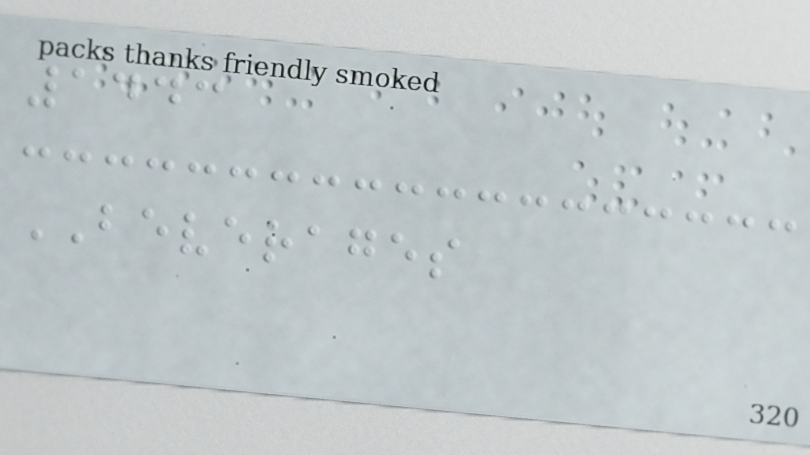1443
BEVERAGES
